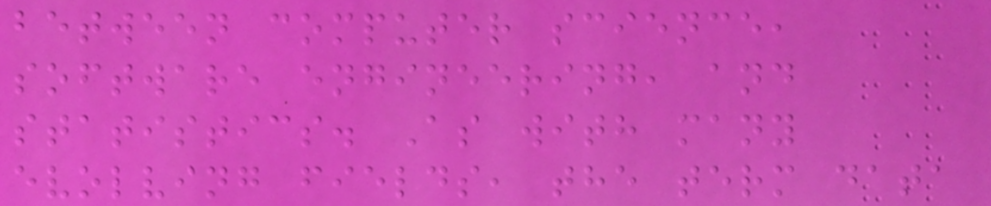between computer science,
software engineering, and
statistics. As with many
evolving fields, the term data
